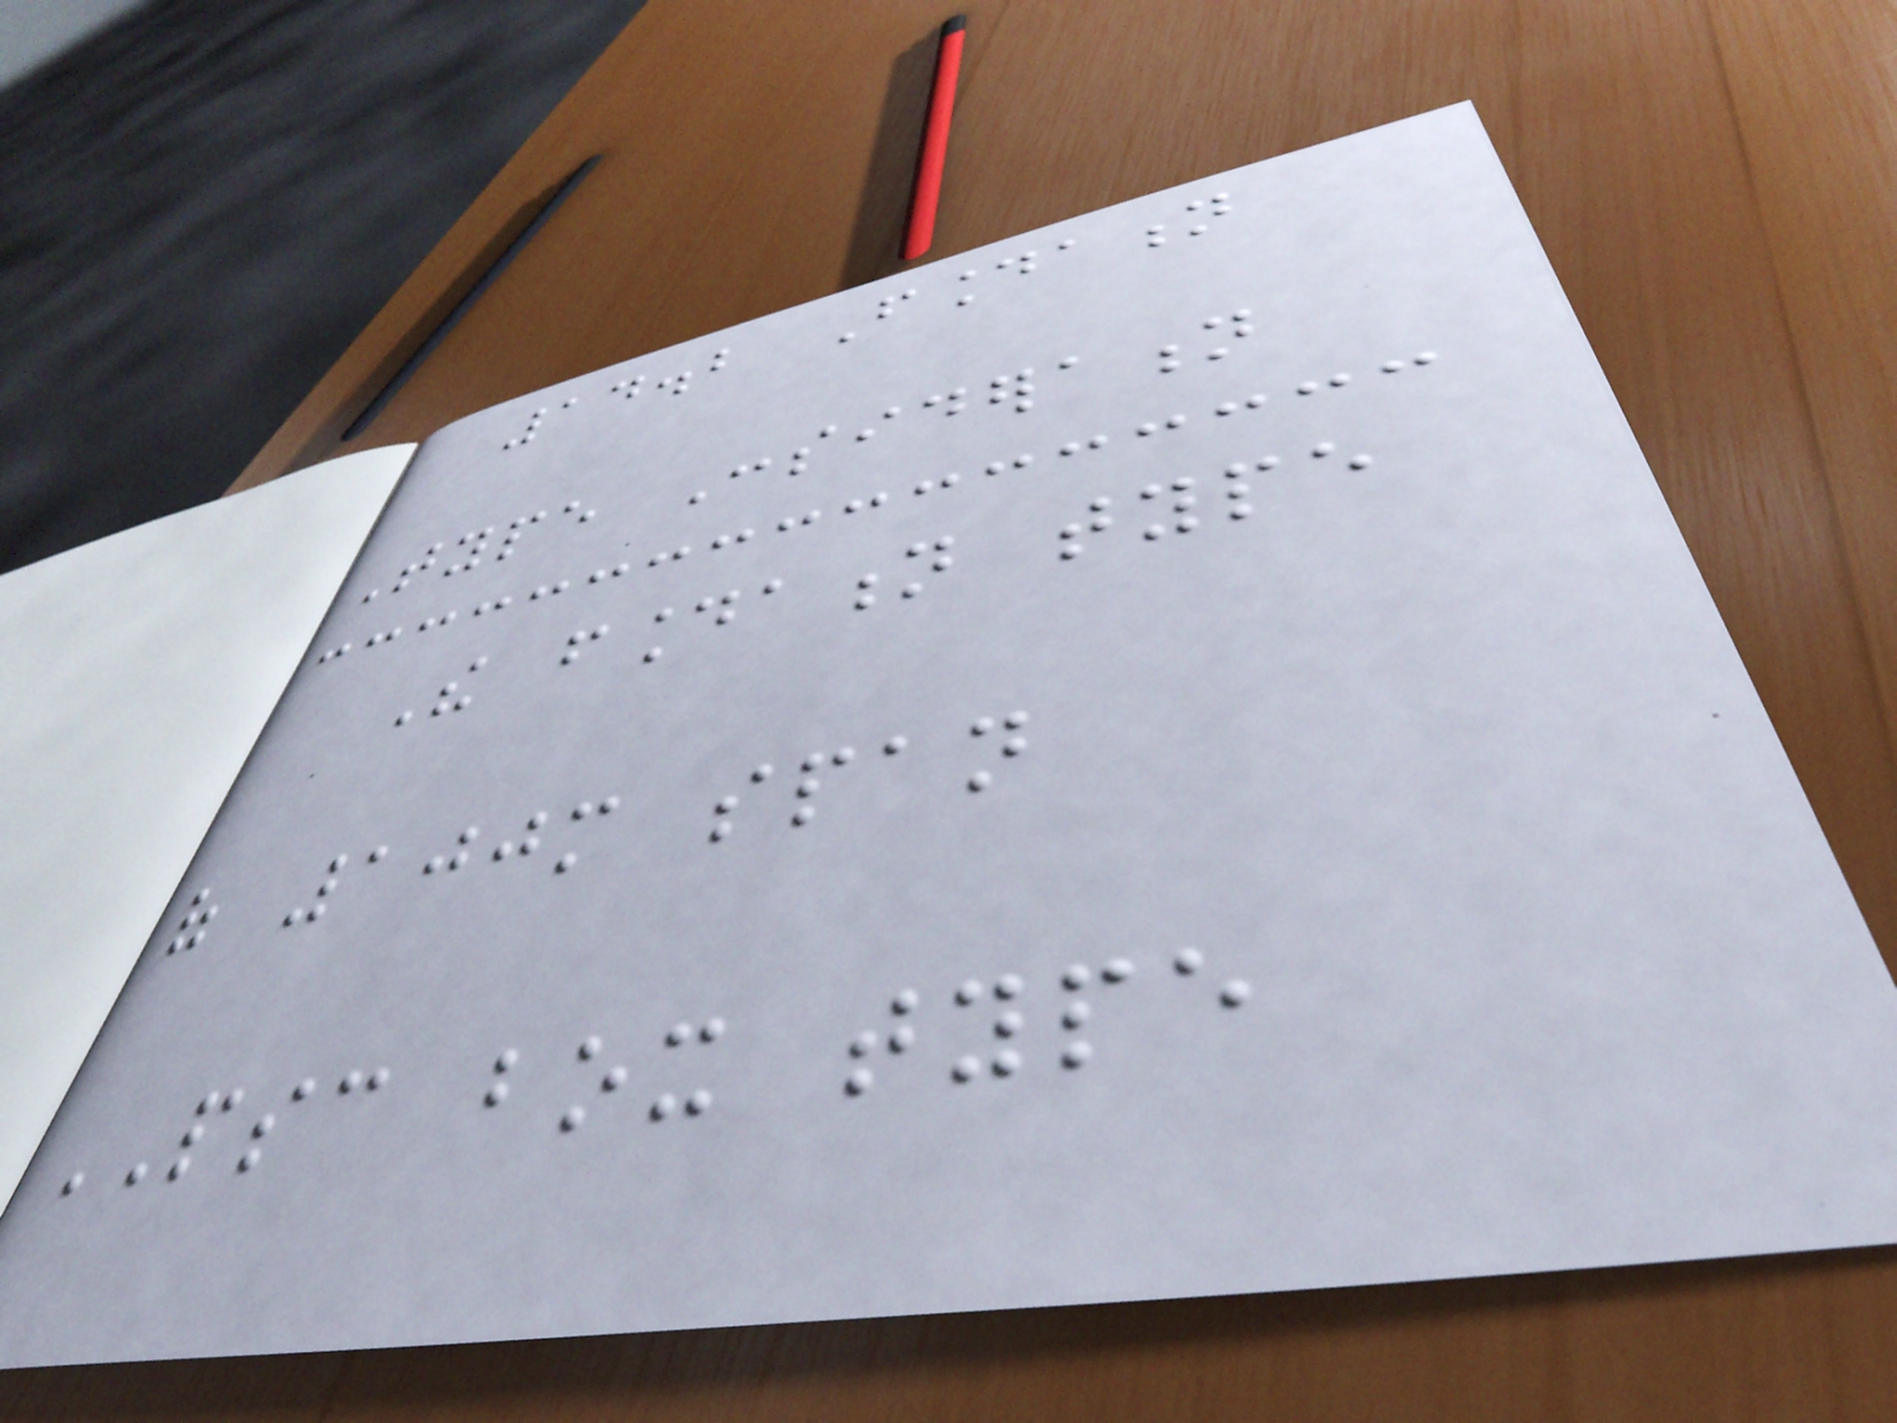14.2 Foundation
Type Consideration
The foundation type
of 100m span
PSC box type
